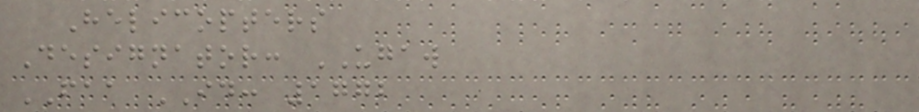Helicopters
Designator: UGAW
FAA ID: 1772
